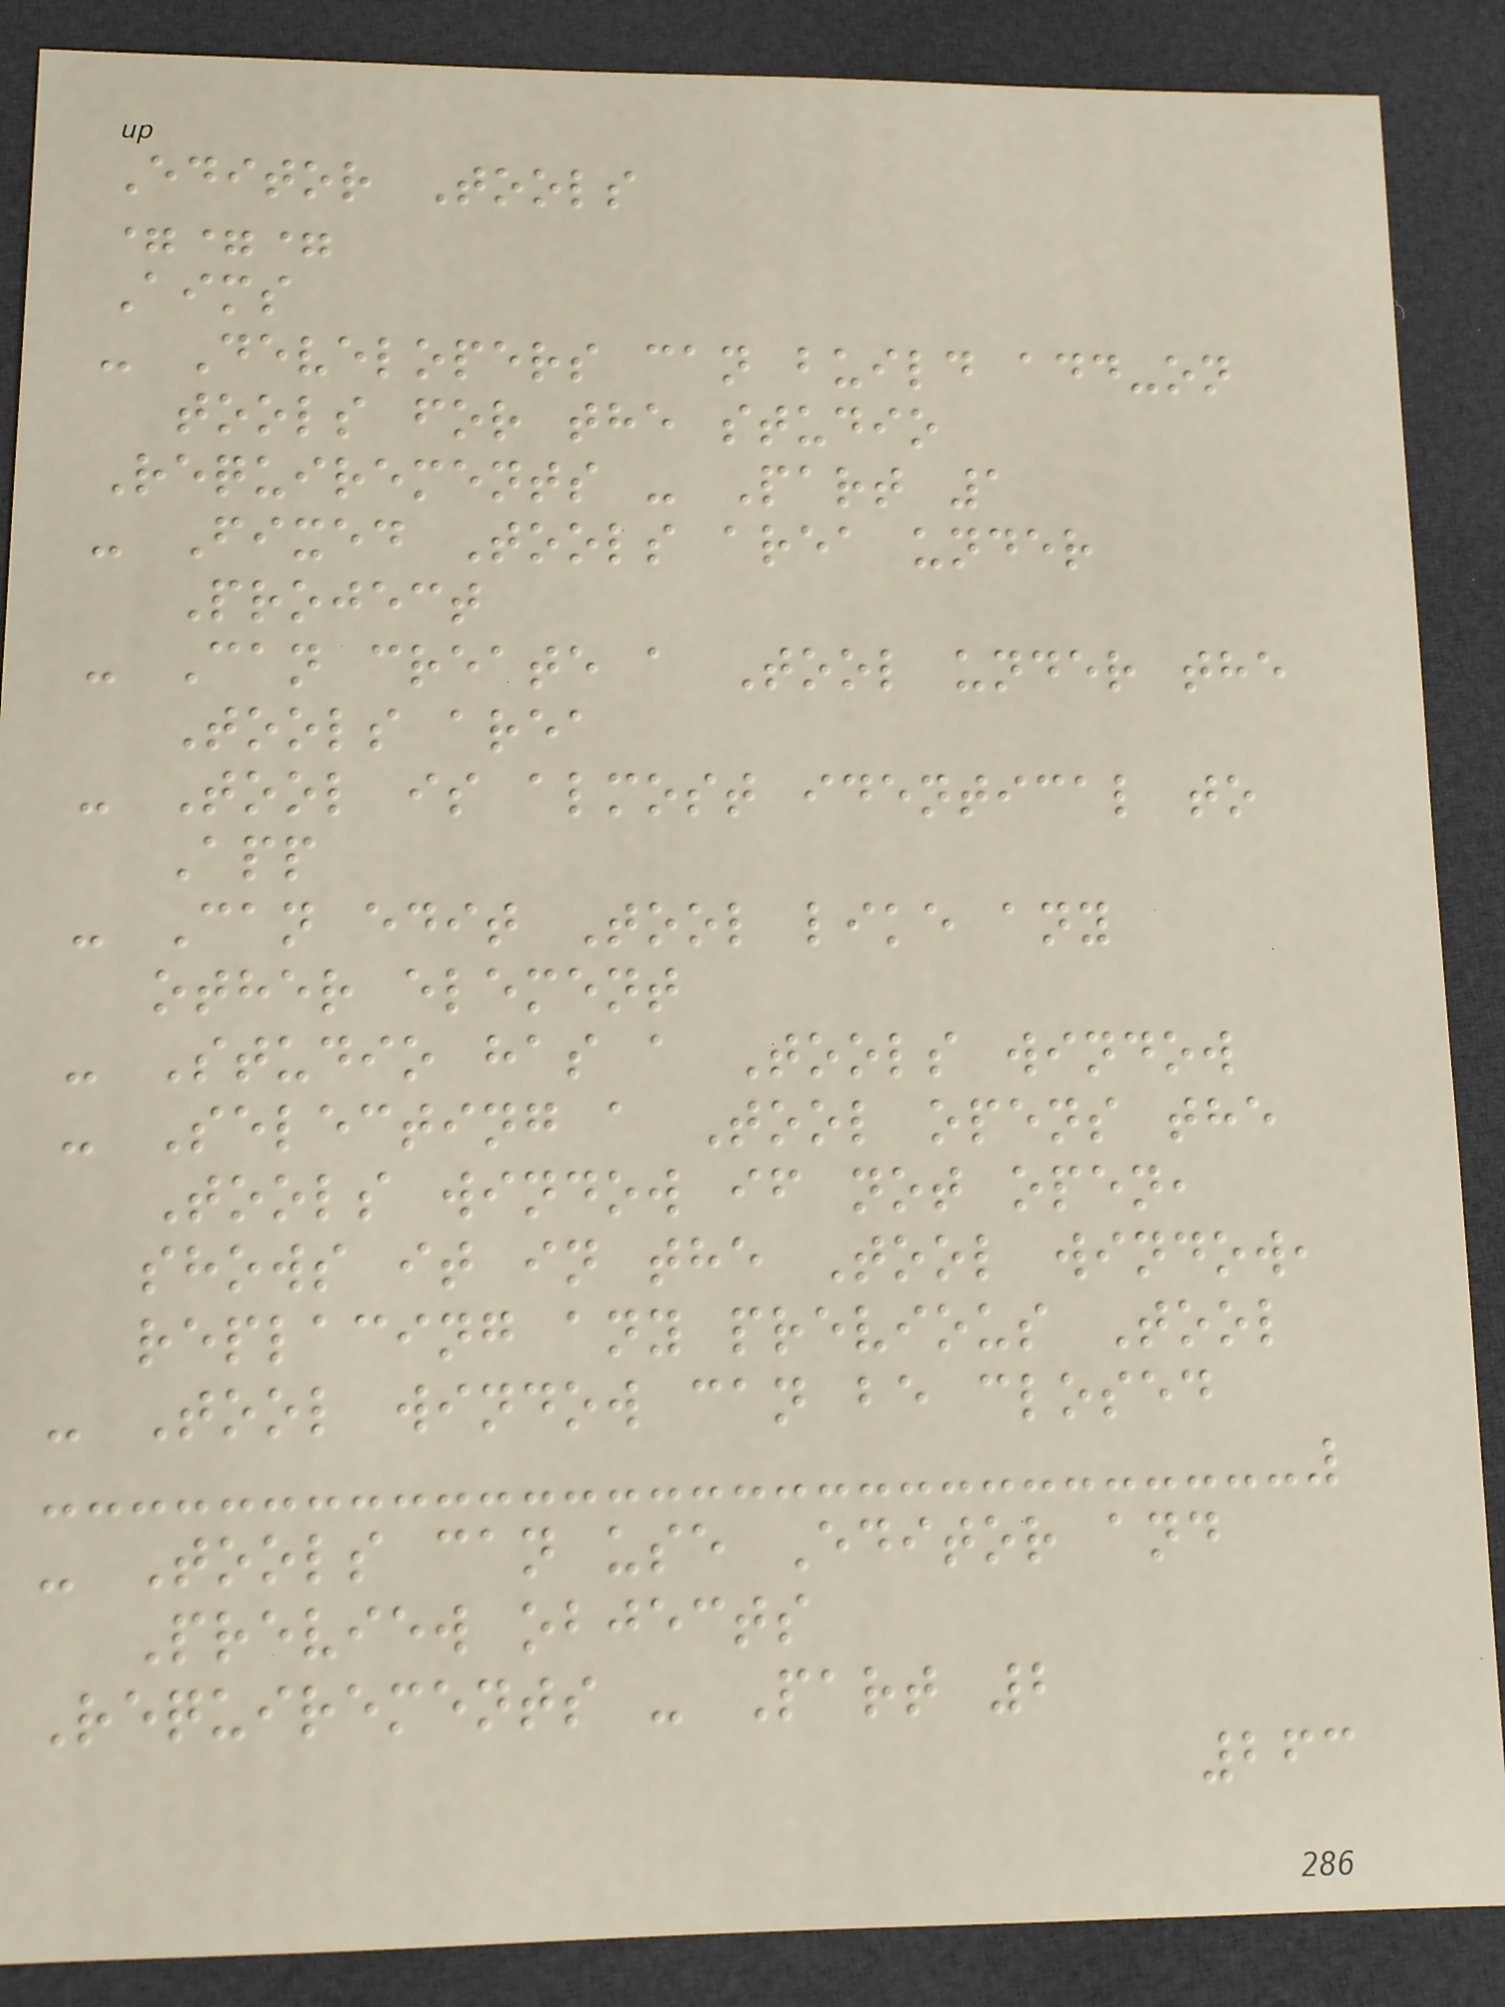Editor Tools
===
Aims
- Developers can build add-on
tools for the studio
Requirements - Part 1
- Fixed Tools area under
Project
- Can create a Tool under the
Tools area
- Tool is almost identical to
App
- Can edit Tool like any
other element
- Studio has a Tools window
- Selecting a Tool opens the
Tools window if not open,
shows it in the Tool window,
replacing any previous Tool
- Tool window can be closed
- Tools can use Editor and
Preview objects
Requirements - Part 2
263
